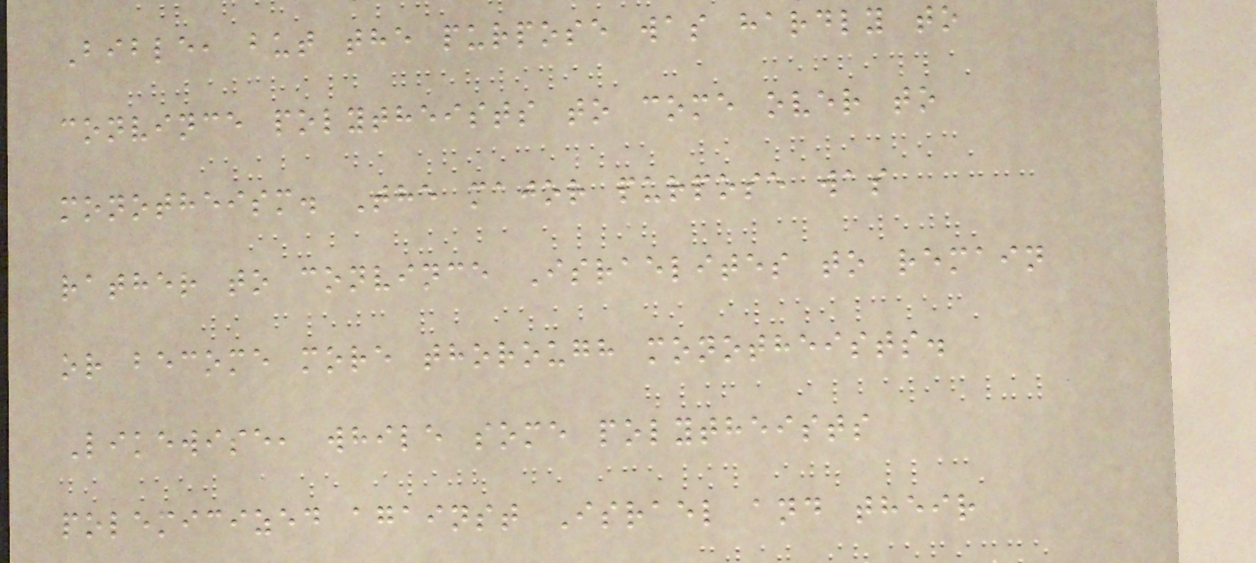Bible, but the purpose was hardly to
convince polytheists to come over to
monotheism. The major purpose was
rather to convince Israelites to remain
or become more thorough monotheists.
Likewise, while some polytheists
polemicized against Israel and their
